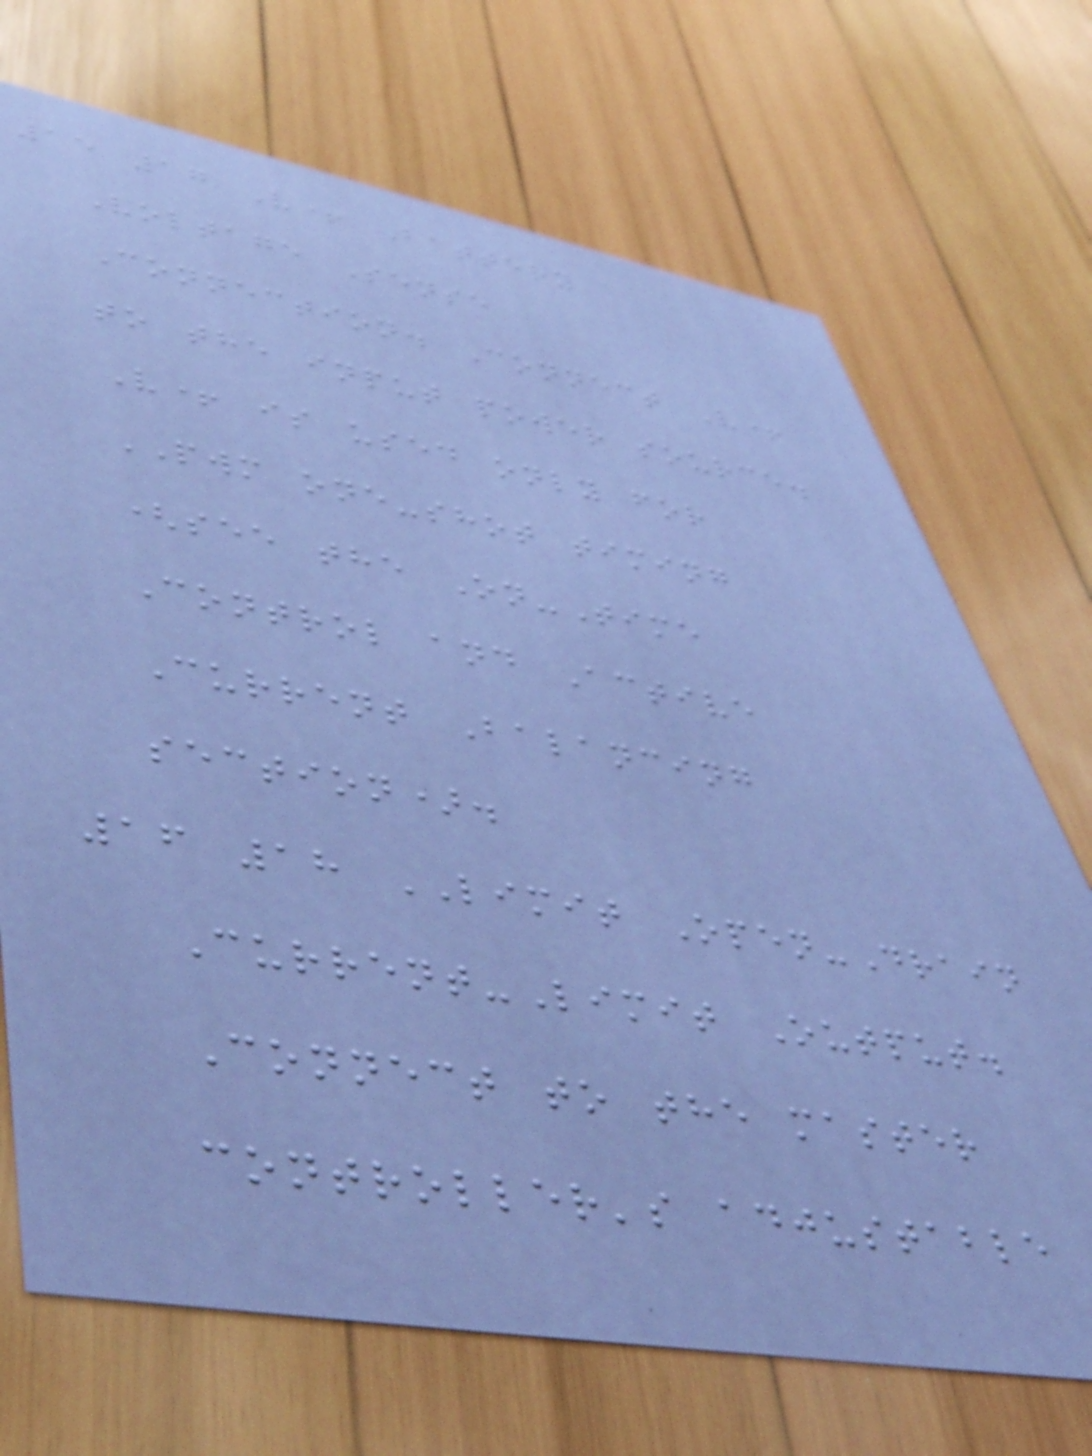15 17 V+ Battery
Voltage Sense
Connection. Connect V+
to the input power source.
V+ is used only for
PWM one-shot timing
(see the On-Time
Control and Active
Current Balancing
section).
16 18 LIMIT Open-Drain
Current-Limit Output.
Connect to the master
controller's adjustable
